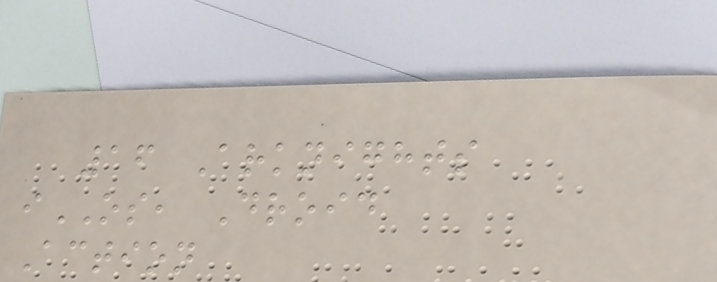16 Arknights
iOS, Droid
Action
